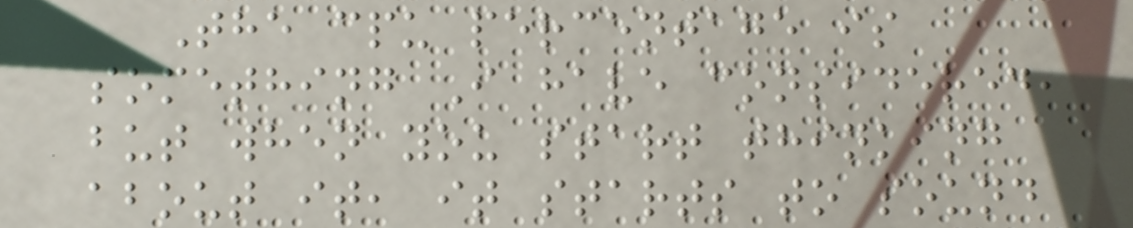The cpu percentage is
something I have considered,
but when you start thinking
about it, it starts to sound
